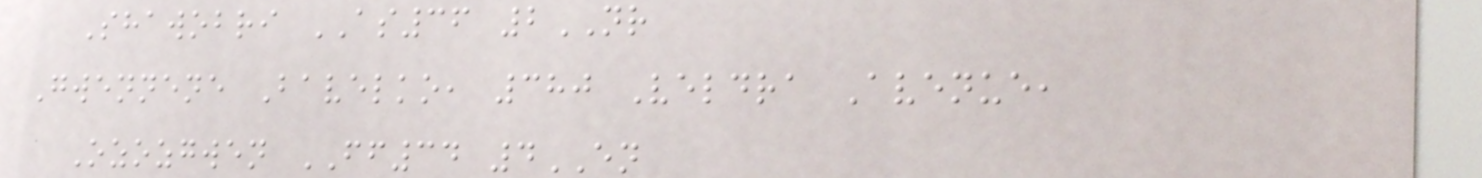Shawobri AS36 2NR
Gwennene Bavelko, 380 Veldra Avenue,
Ozozgwen FF34 4EN
